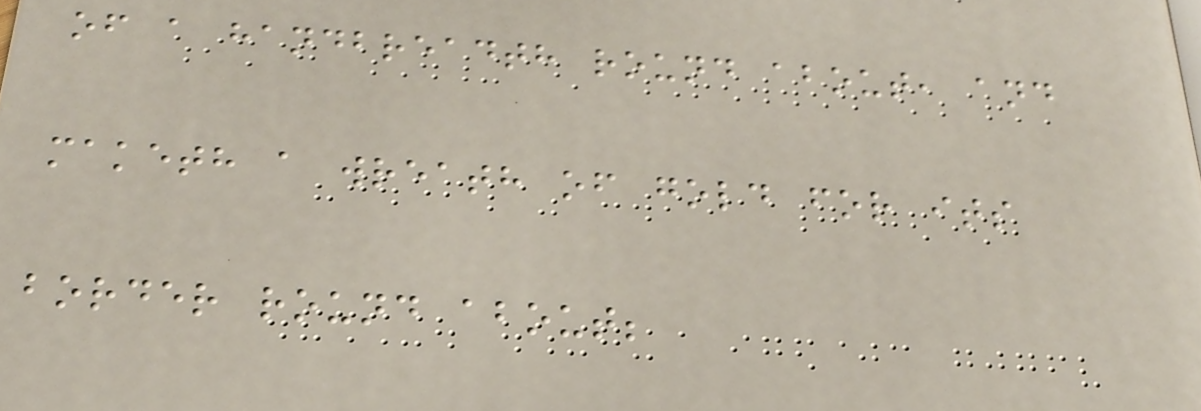of a handbreadth round about, and
maketh a wreath of gold for its
border round about;
